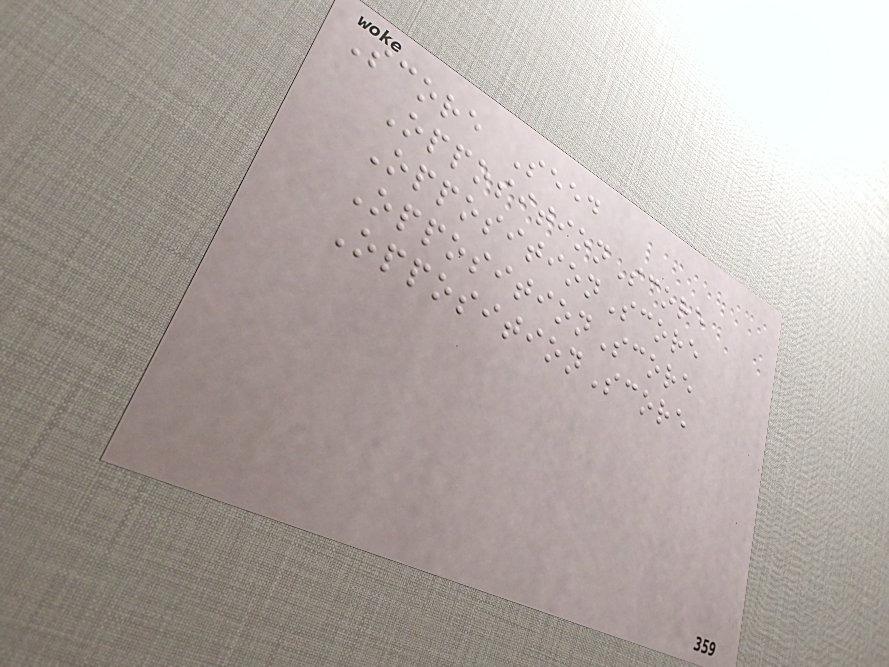Score Seed
OppositionScore
OppositionScore
OppositionScore
OppositionScore
